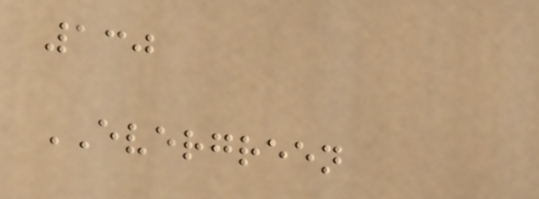130
EVERGREEN
